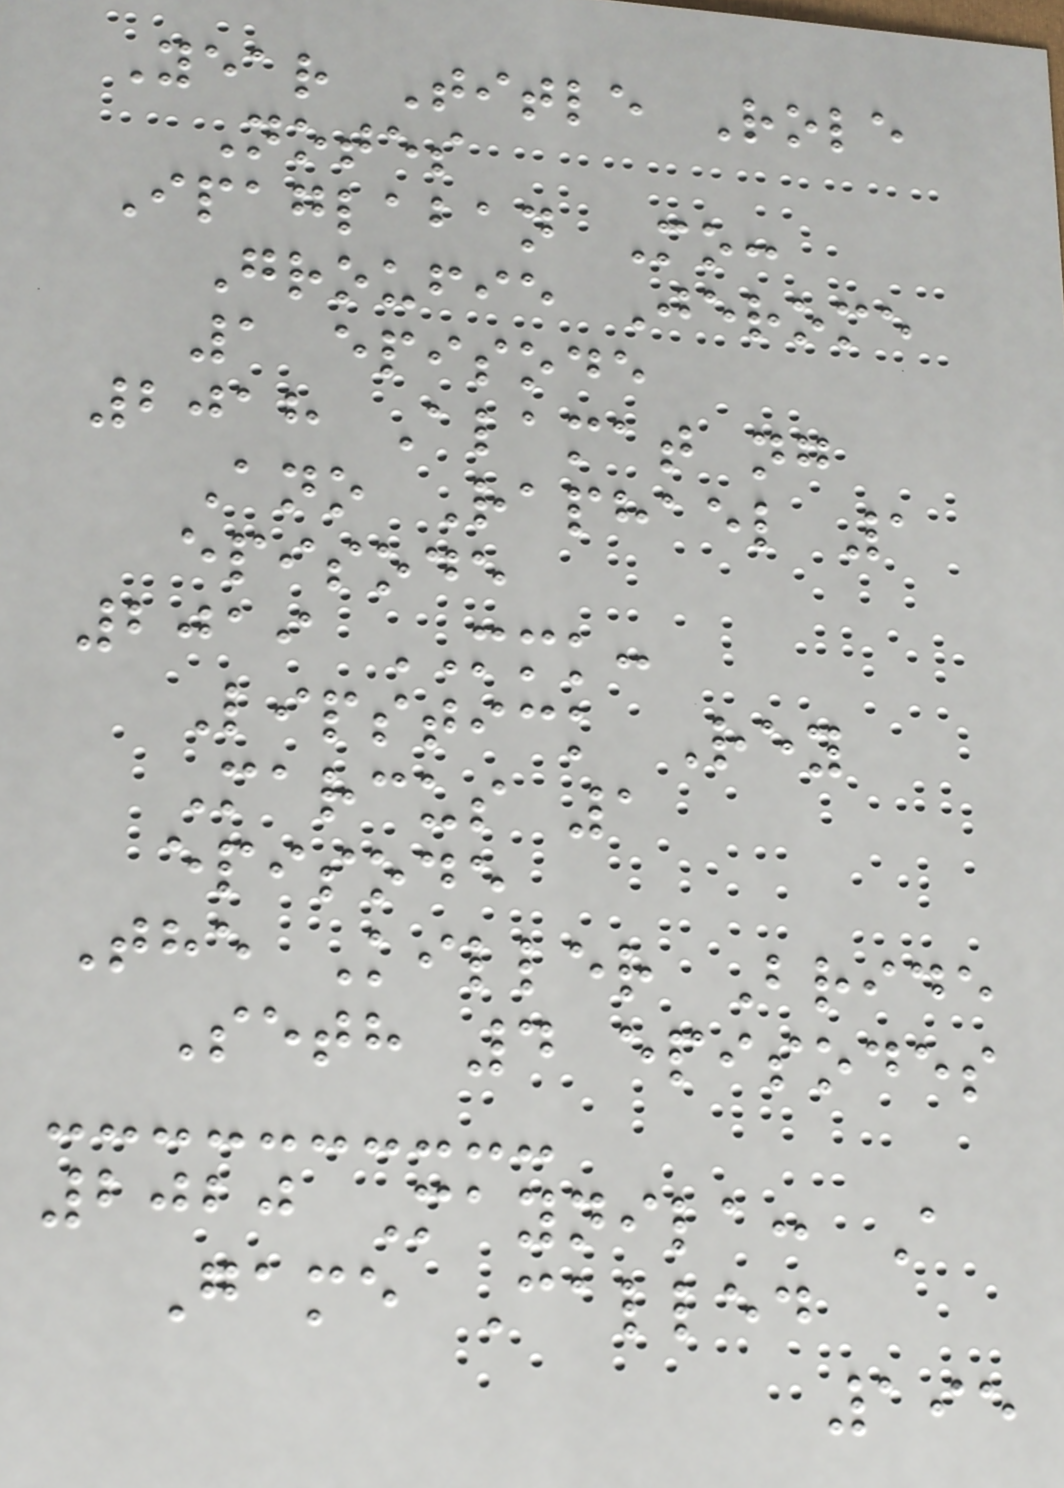Year Title Role
Notes
Ipaglaban Mo:
Groufie Jerome
1 episode
2018 Alamat ng
Ano Raphael 1
episode
2019 MMK:
Lipstick Rey
Marcus 1
episode
The Killer Bride
Seth 4 episodes
2020 Maynila: A
Game Called
195
